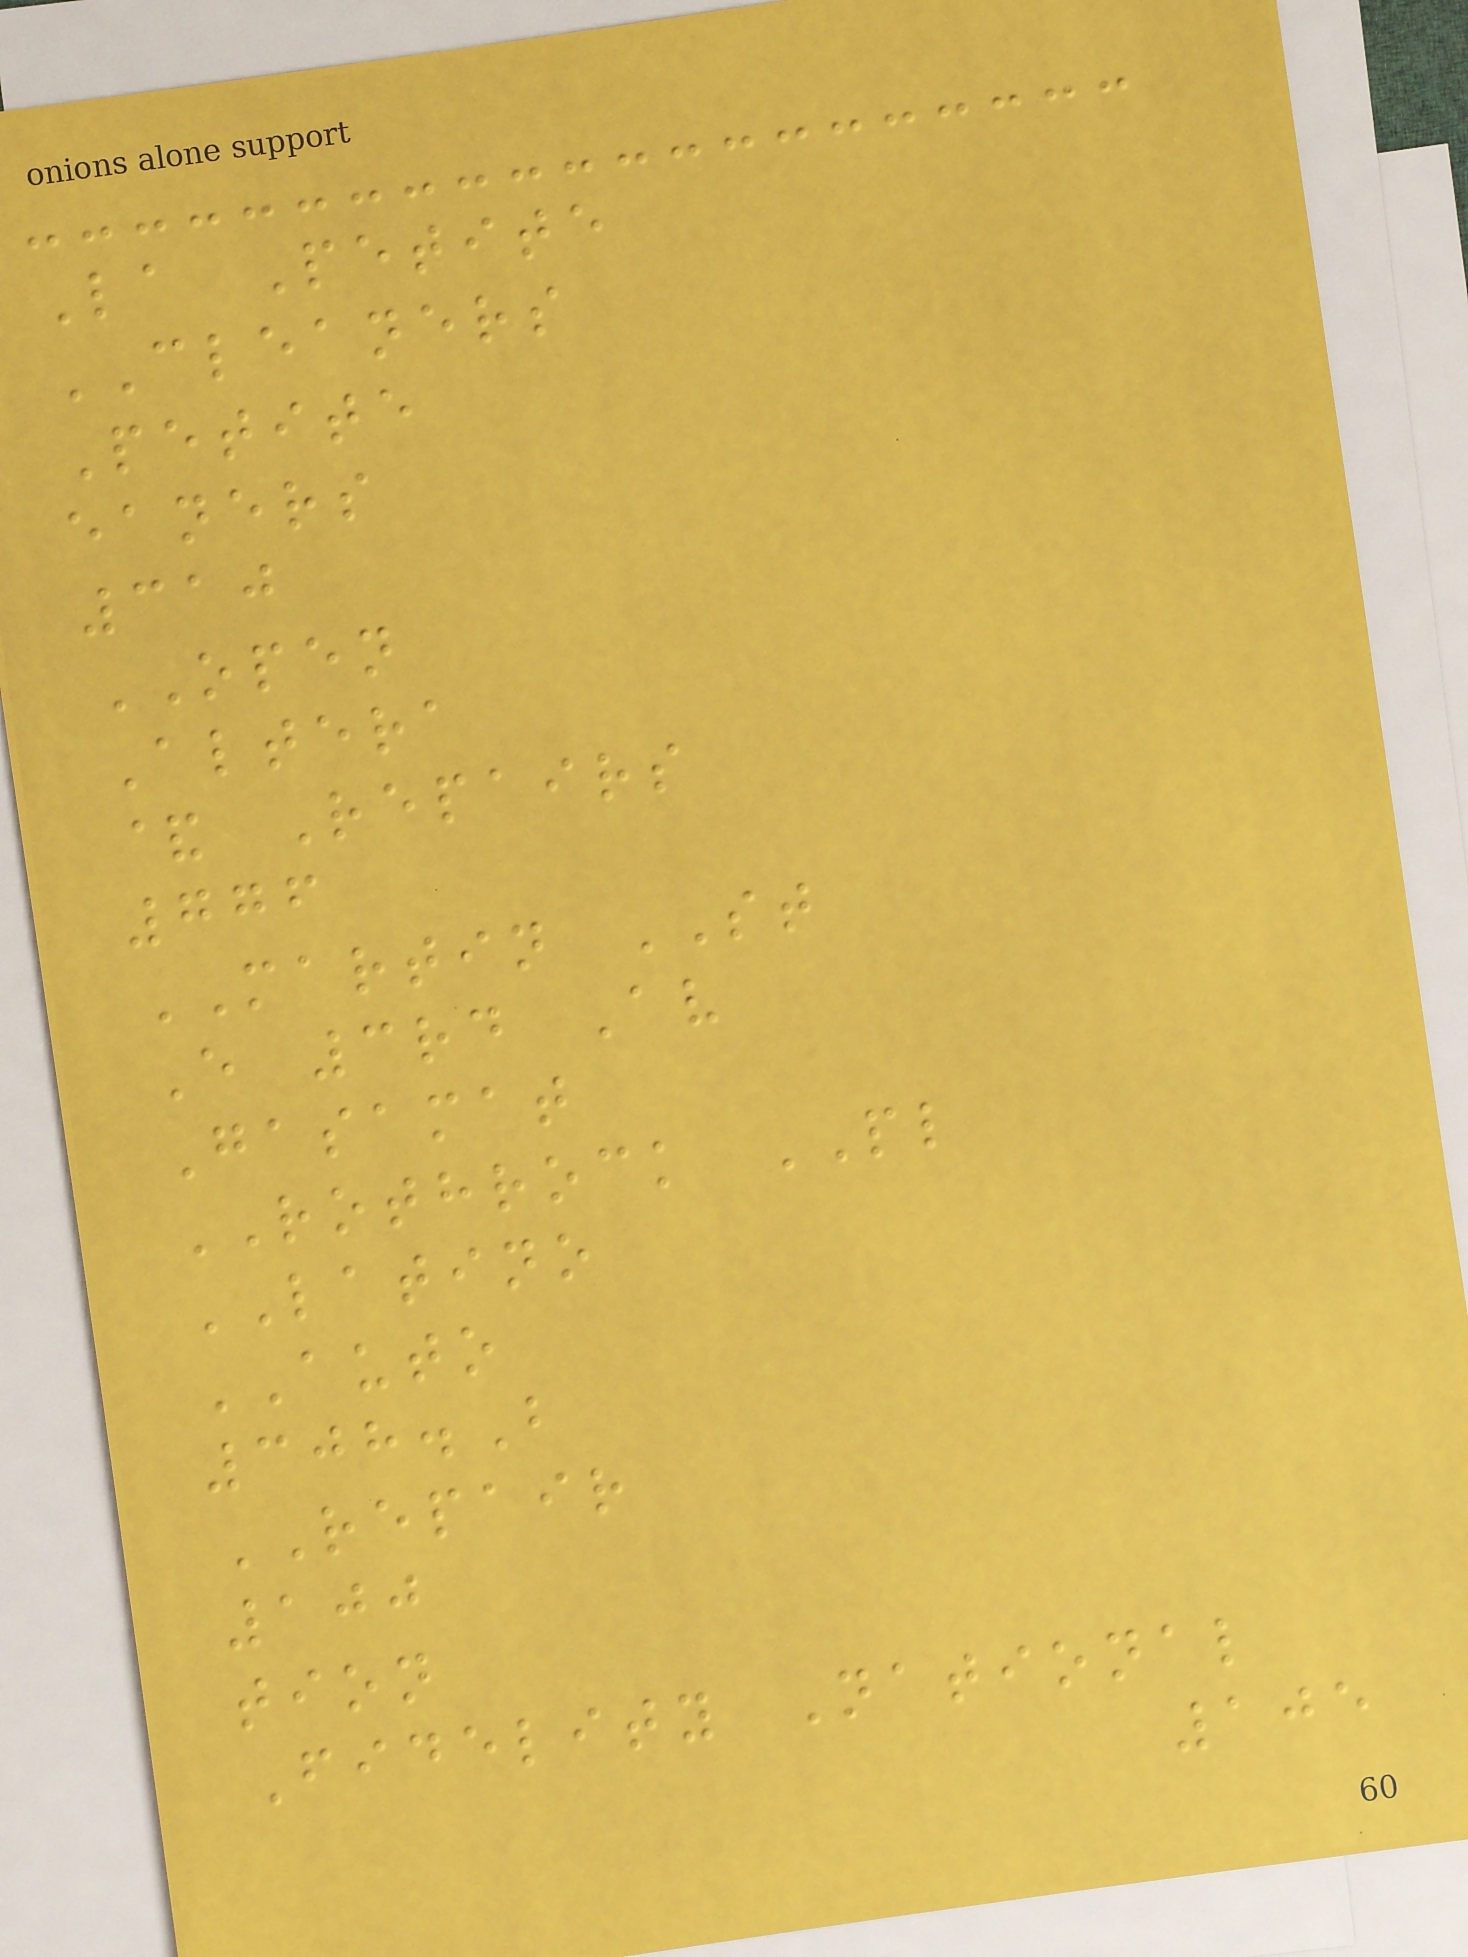La Petite
CLEANERS
Petite
eaners
310
OPEN
Altera
& Repairs
776
MARTIN ST
E 3rd Av
Gasamat
ROTHROCK PL
LATINO
AUTO
308.B
REPAIR
100
tion
Fidelity National
105
